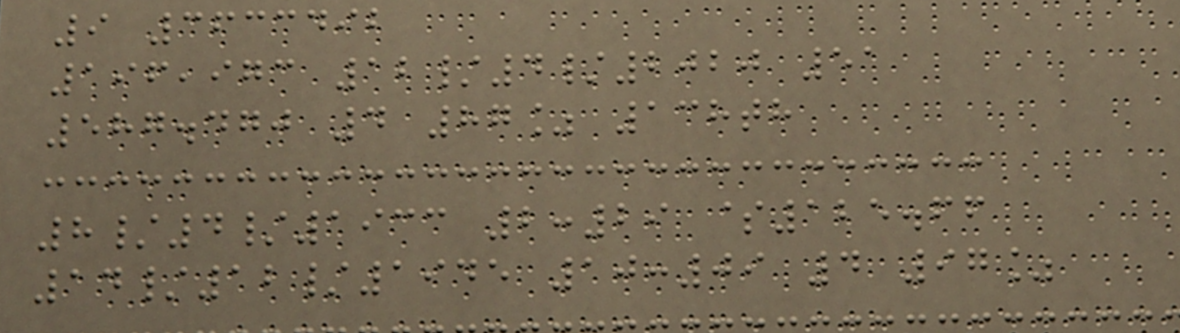9 3633492
196,973 12/4/2020 51
587.470 4 87% 138th
8/4/1933 2:29 $125.66
14/12/1945 10:09 4 97%
